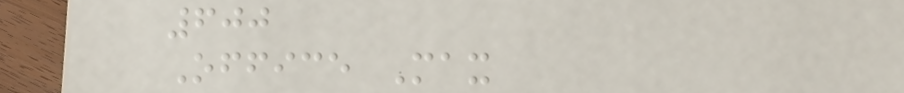600
Office Max
